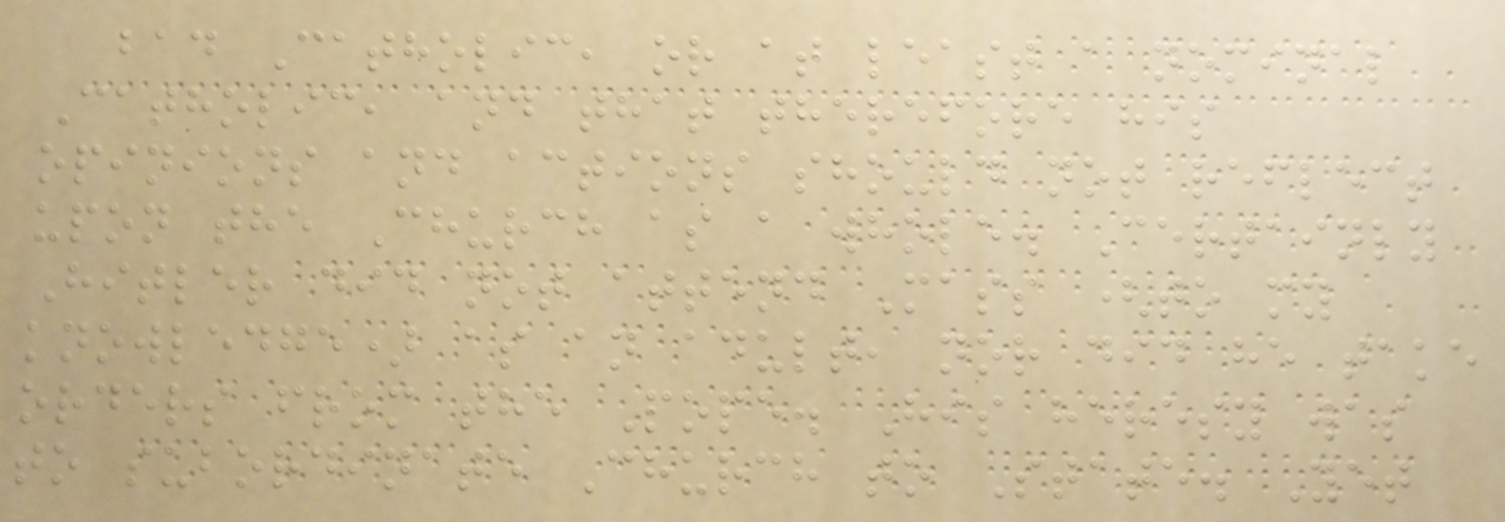bad Catholic, or at least a nominal
Catholic, and that therefore his
opinions and actions should not reflect
upon the Church as a whole. Certainly
Hitler did not attend Mass (to my
knowledge) as an adult, nor did he take
orders from the Pope. His heresy was
to subordinate Church to State. Yet
